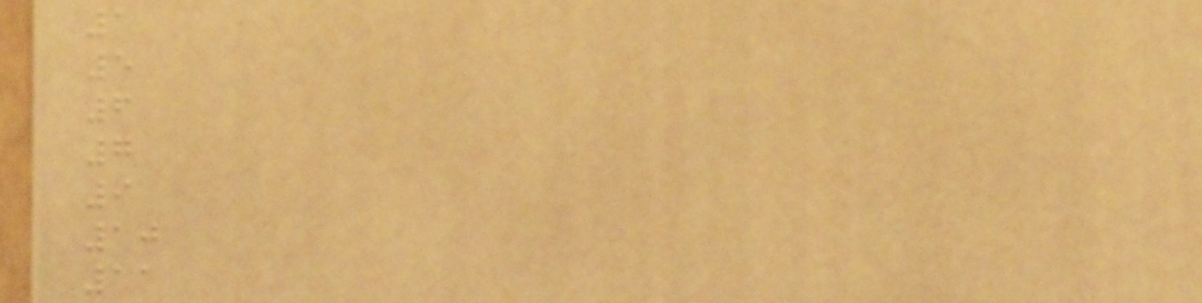1
5
6
7
9
10
11
